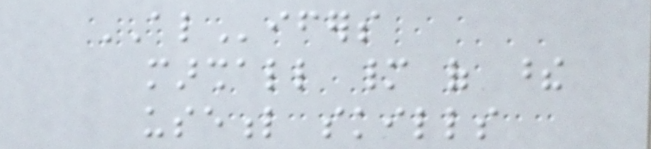ALifers
marshall many of these
useful skills
